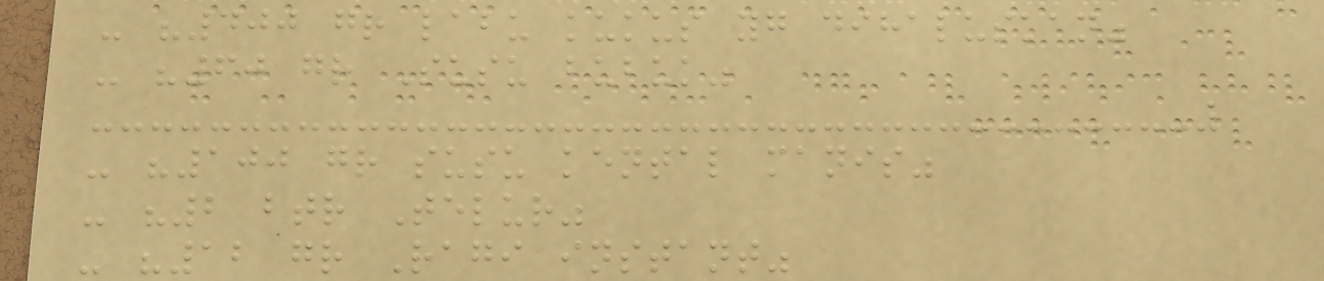- "400 gr labu kukus yg dihaluskan"
- "60 gr Susu bubuk"
- "100 gr susu kental manis"
- "2 btr Telur"
- "12 gr Ragi instant"
